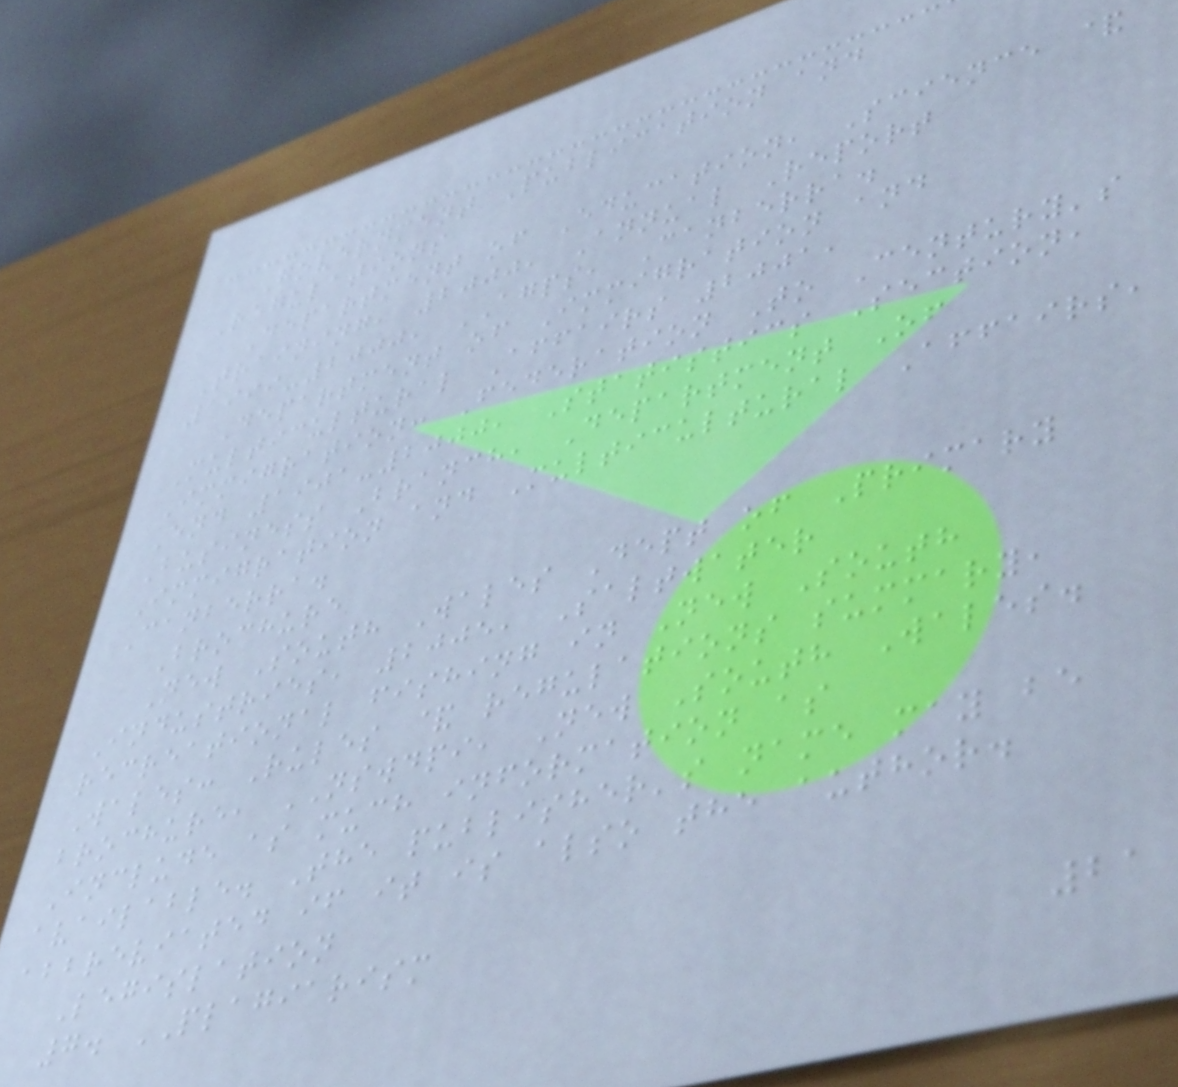Government Publication and
Regulations
Department of Education, Science &
Training, 2000, Annual Report
1999-2000, AGPS, Canberra.
Department of Immigration and
Multicultural Affairs 2001,
Immigration: Federation To Century's
End 1901-2000, Statistics Section,
Business Branch, Department Of
Immigration and Multicultural Affairs,
Canberra.
Brochure
New South Wales Dept of Primary
Industries, 2005, Saltwater
recreational fishing in New South
Wales: Rules & regulations summary,
brochure, NSWDPI, New South Wales.
Include as much information as
available. The publisher's name may be
abbreviated if it is also the author.
Legislation
7. PLAGIARISM
21
